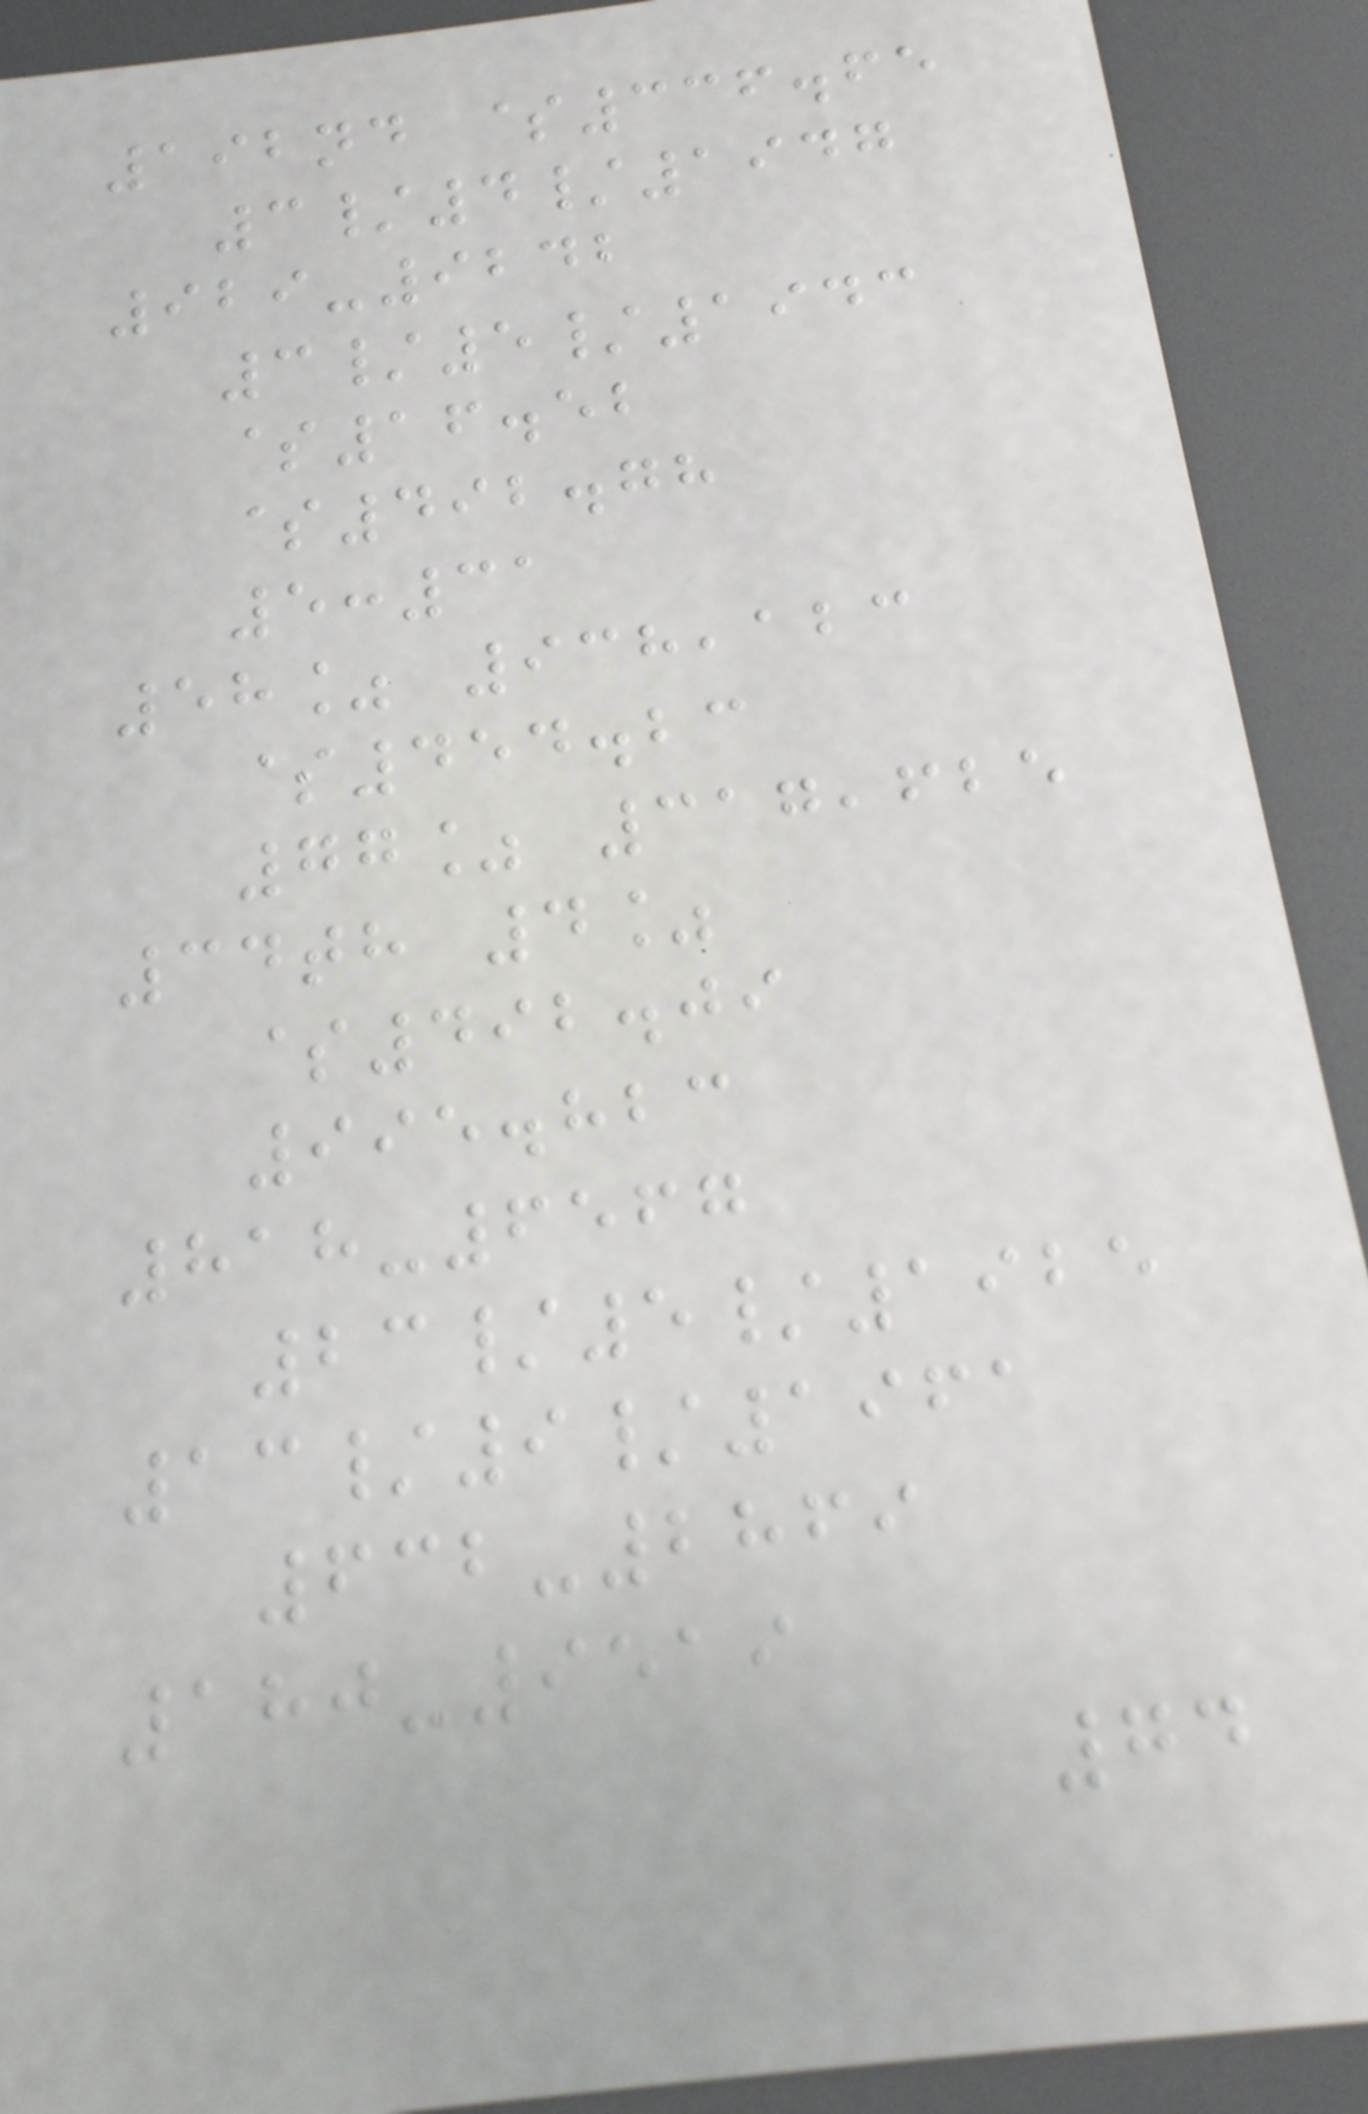192nd $336.65
3/4/1947
929-9242
3/5/1943
$16.52
$492.78
5:31
58% 938,123
$454.23
77% 317,625
34th 4%
$492.09
995.823
818-6567
23/5/1925
13/9/1961
632-2869
180-9519
74
